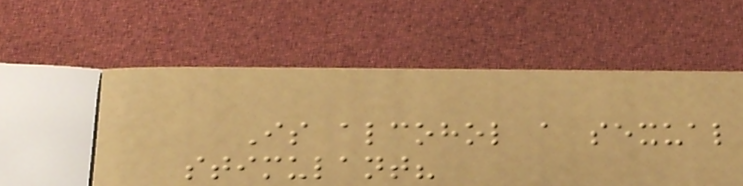Is alcohol a sexual
stimulant?
